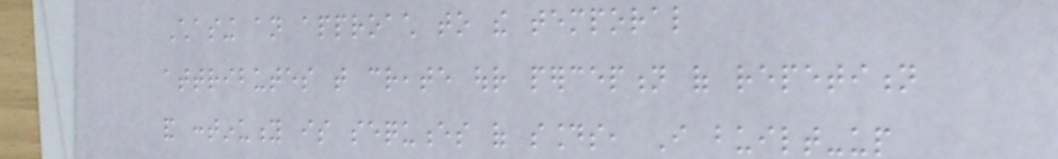Chasing an approach to the temporal
attributes that create our perception of repetition
and continuity is sequences of sounds, I built-up
